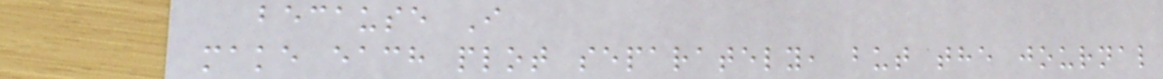because I
make each plot separately, but the journal
